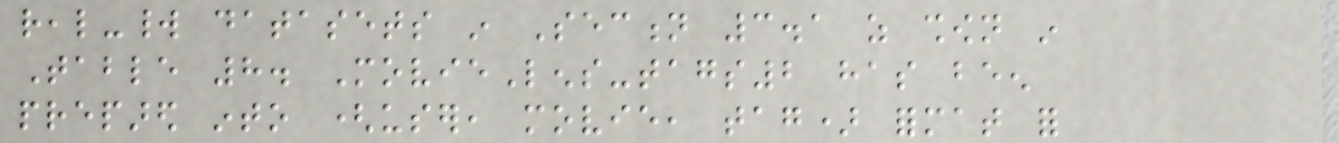real-world datasets in Section 3.1 as shown in
Table 8. MovieLens-tags2 has been
prepared into (user, movie, tag) format for
